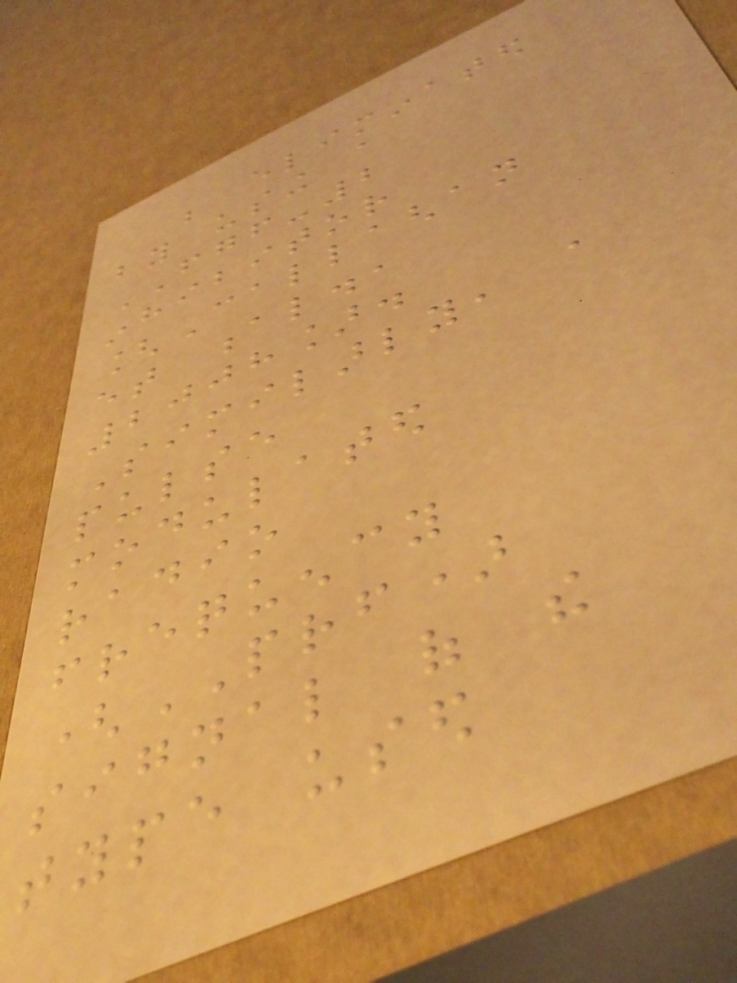be eliminated
by using a
FGF-2
inhibitor
[Callaghan
et al.,
2008].
Similarly, a
pulse
modulated
radio
frequency
(PRF)
signal of the
type used
